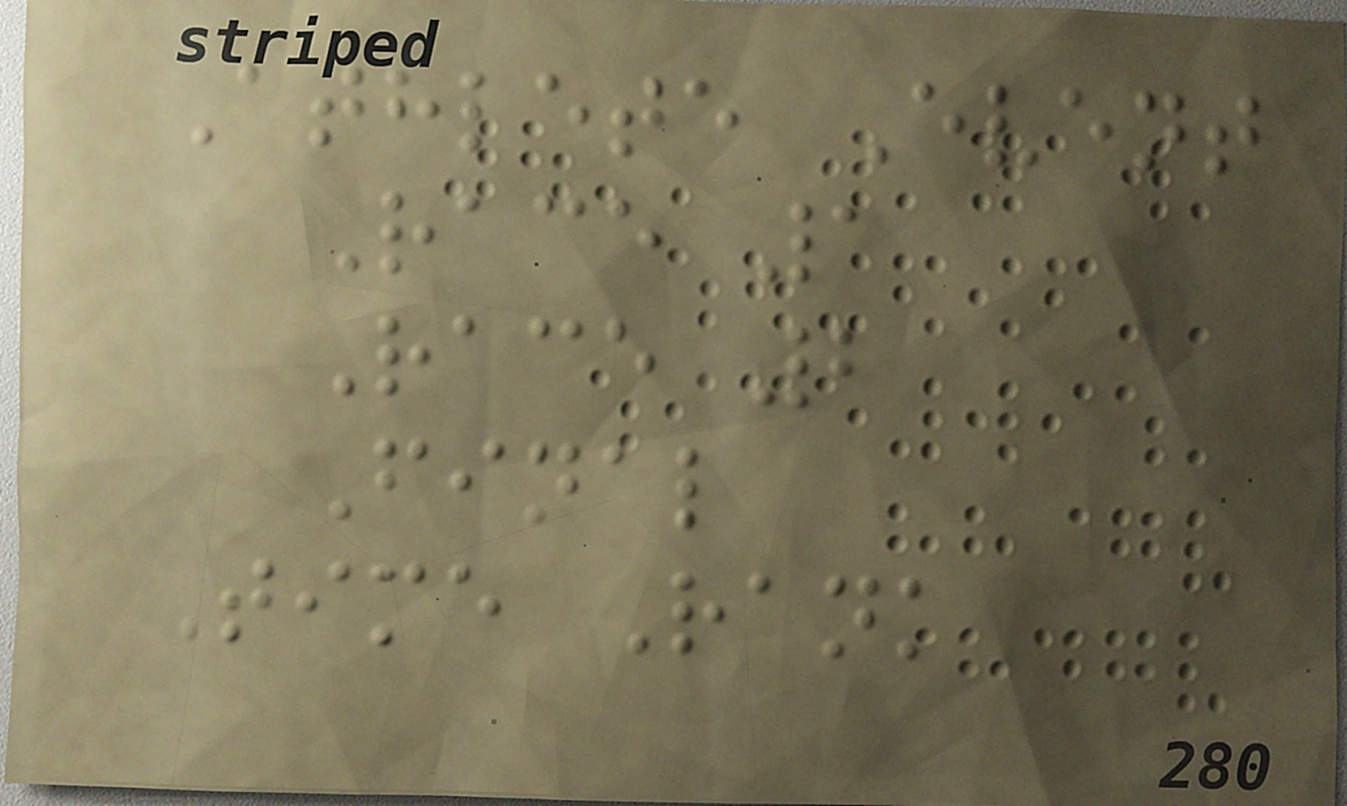Athlete Event
Race 1
Race 2
Final
Time Rank
